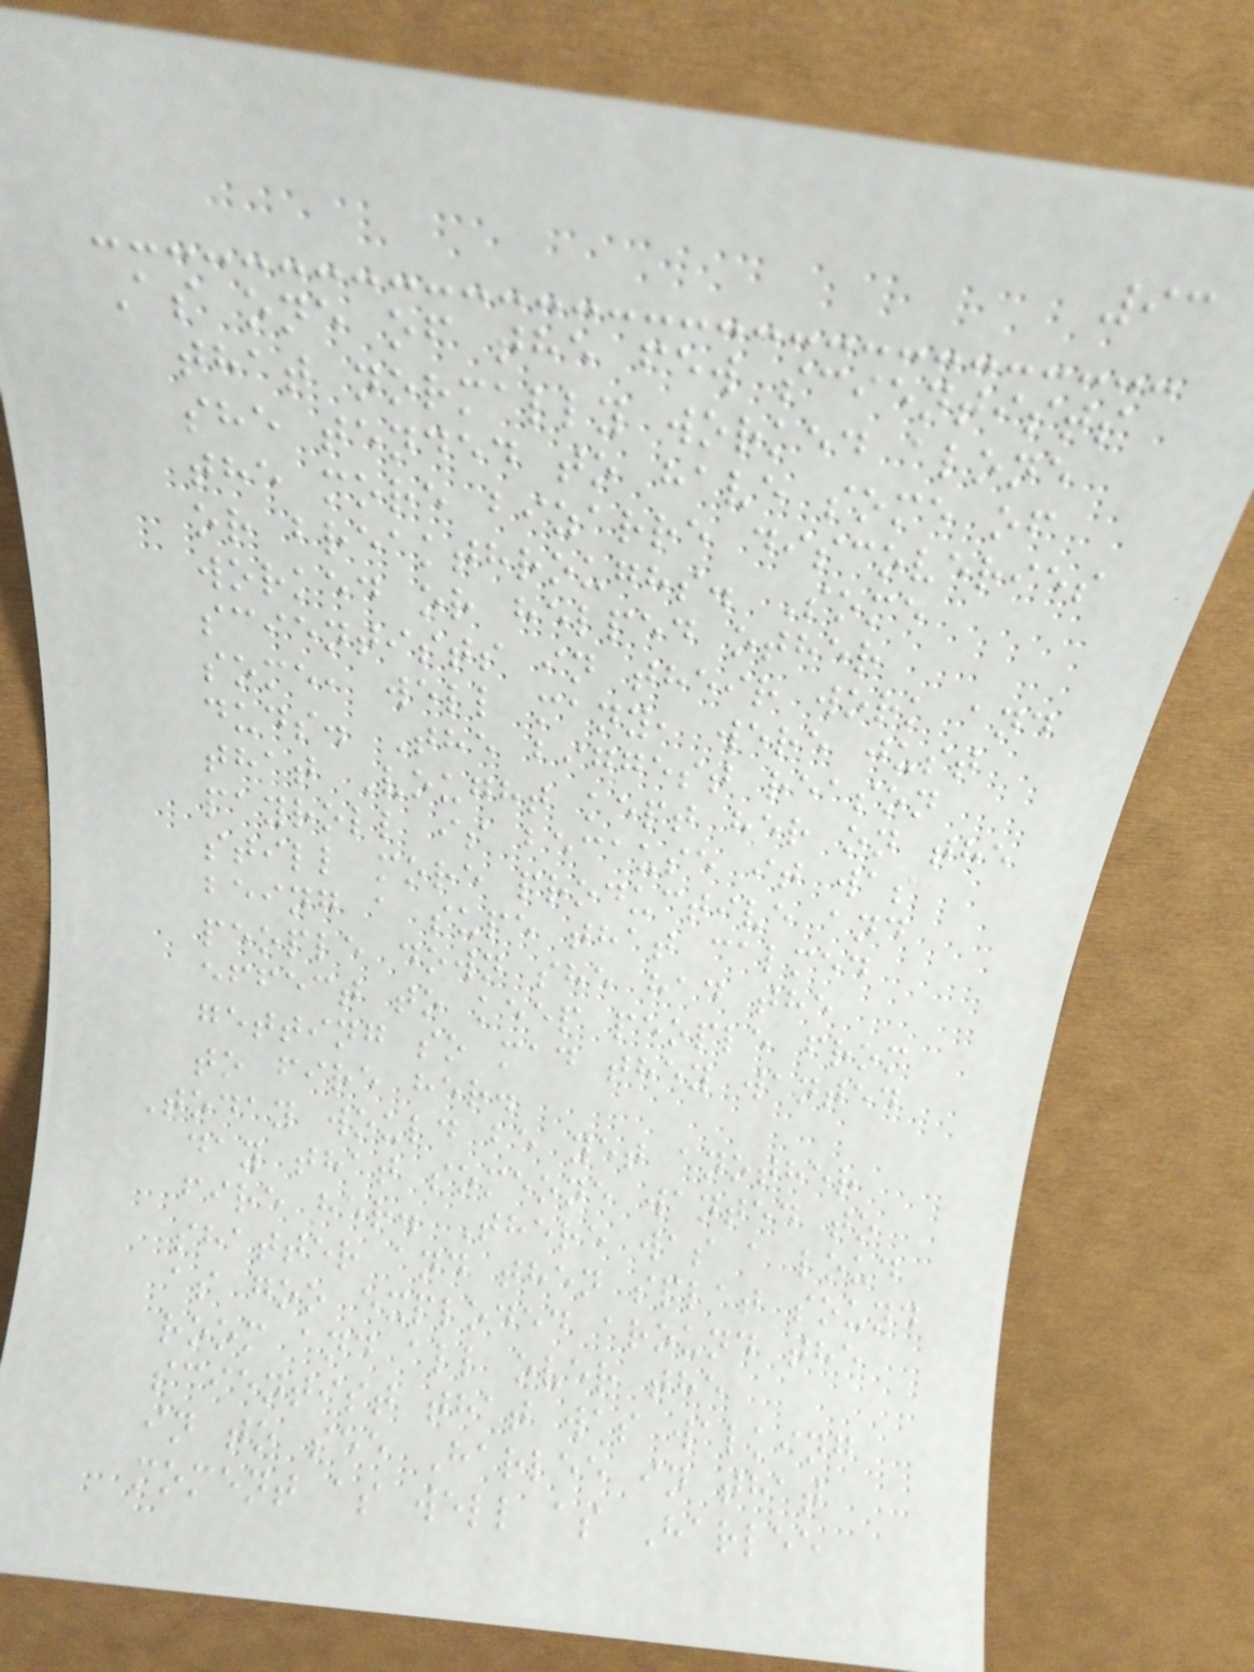93
As one of the few scientists
that normally worked alone
she tended to have some of
the more bizarre discoveries
or breakthroughs. Some
worked or helped other
scientists in their work and
some, well many, were just
duds. The biggest reason
that Vought kept her on the
payroll is because it was
still more productive and
being a supe that calmed
people down she had the
effect to keep people from
getting so mad they wanted
to fire her.
Today would be yet another
day that someone wanted to
fire her. There was a loud
shatter and then splat sound
as goo exploded around the
room and all over the
scientist that was walking
in to see Harlee in that
moment as well as Harlee
